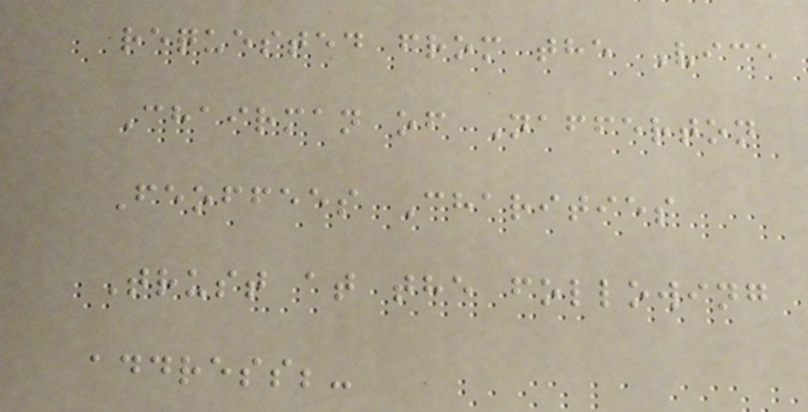requested from the Vice
Chairman of Nafferton
Feoffees Charities
Trust at the following
address;-
